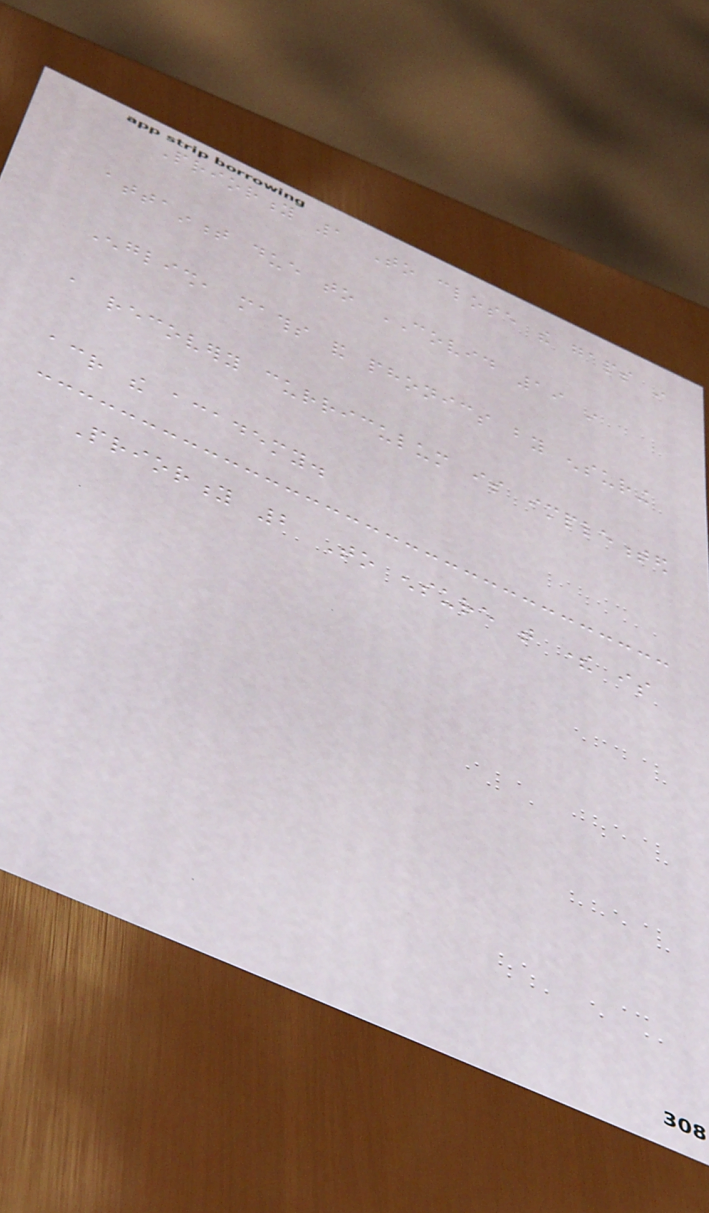Priority 1 To close the gaps in
attainment due to COVID 19 in
English, maths and phonics by ensuring
a recovery curriculum is implemented
across the academy.
Priority 2 To ensure that there is
